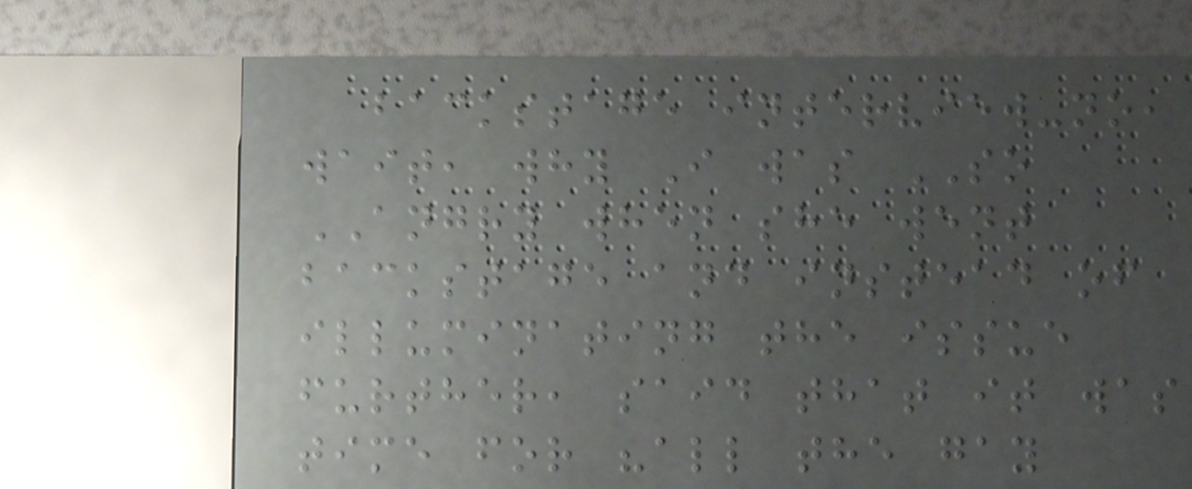backstage interview-no,
wait, why I was SO
ANGRY when she went
backstage and instead of
illuminating the issue
further, said that it was
time for "all the gay
